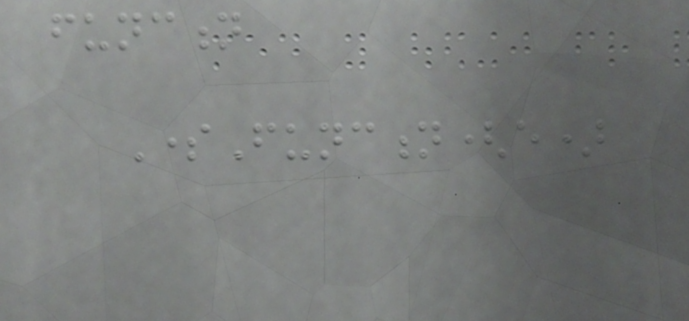function
SomeFunction(e)
